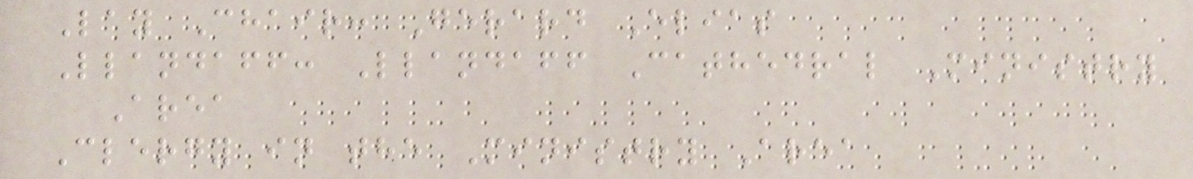Lay Chair: Gerard Elias
Llandaff: Llandaff Cathedral Ministry
Area
Clergy in the Ministry Area
